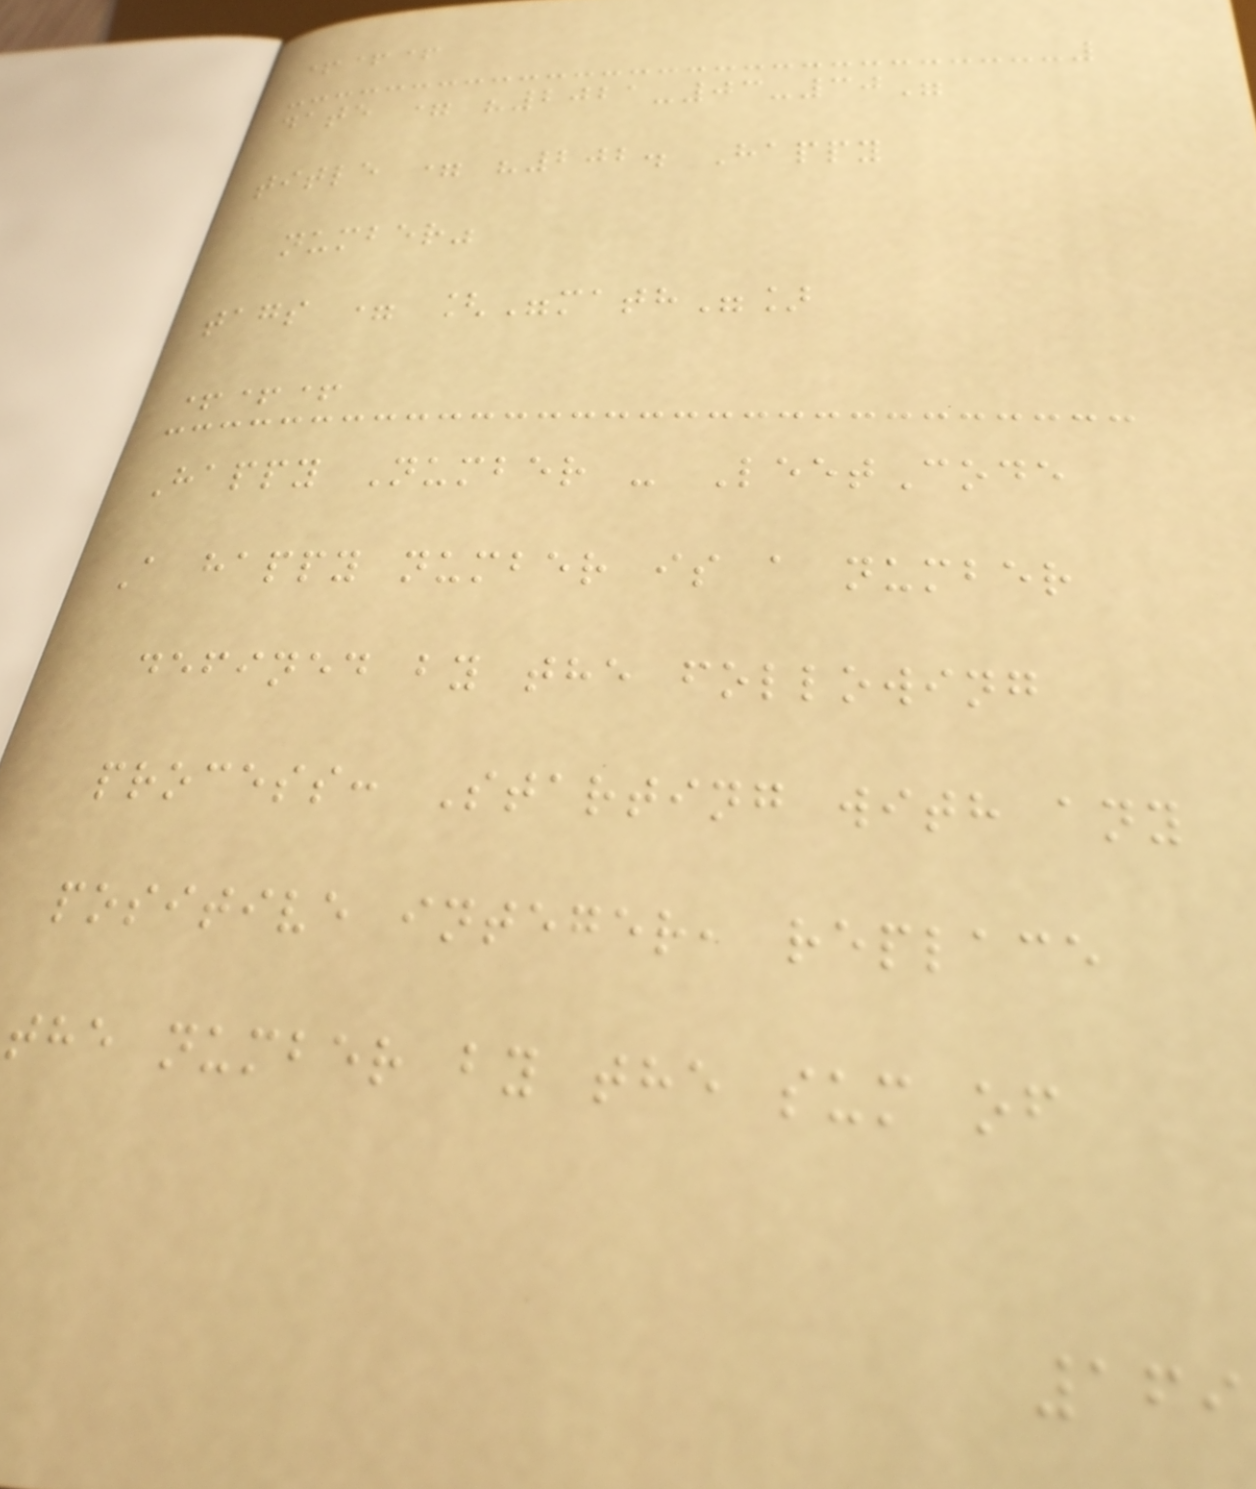+++
date = "2021-03-30"
title = "202. Happy
number"
tags = ["math"]
+++
Happy Number - LeetCode
A happy number is a number
defined by the following
process: Starting with any
positive integer, replace
the number by the sum of
169
